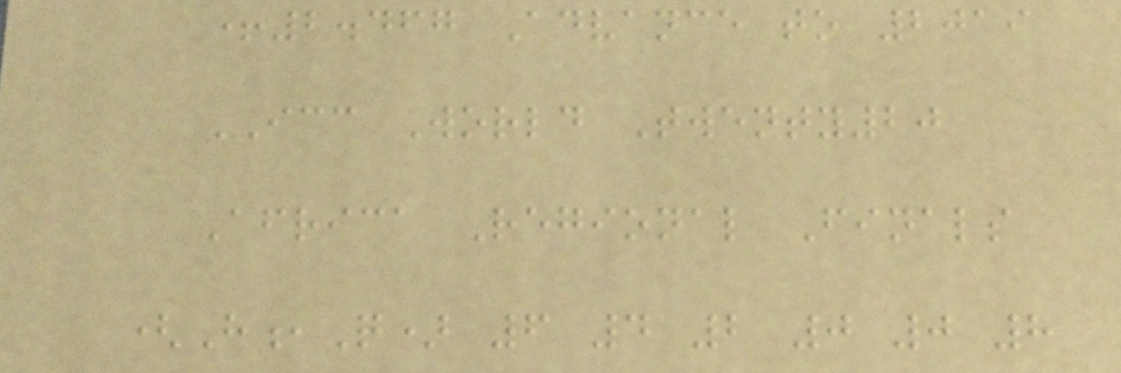+2.467 Advance to 2019
ICC World Twenty20
Africa Regional Finals
(H,Q) 6 4 2 0 0 8
